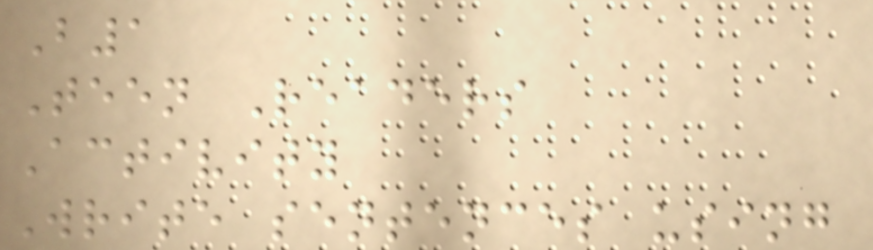B1
Teen Readers
Activity
Write sentences using
